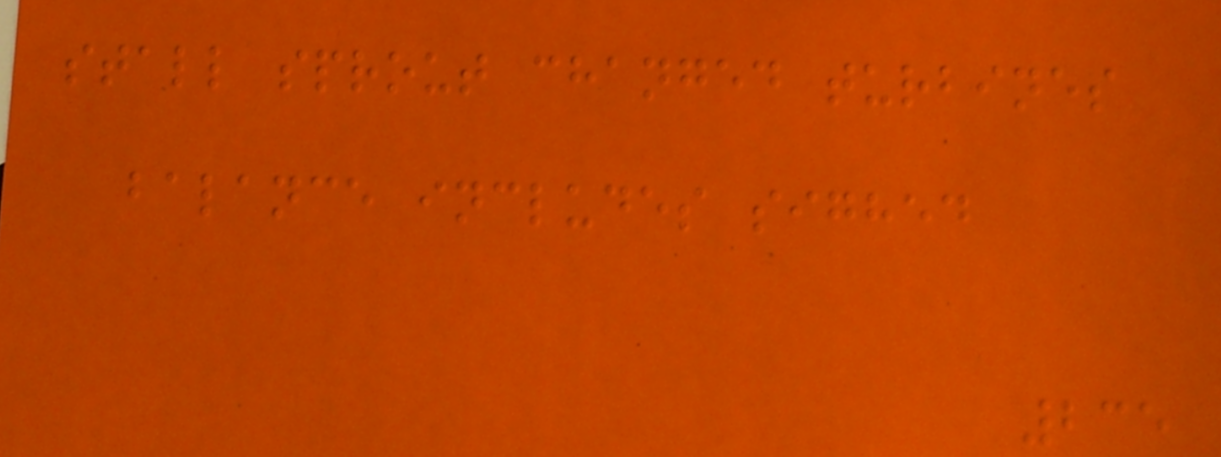stall sprout changed turbines
balance includes sighed
235
